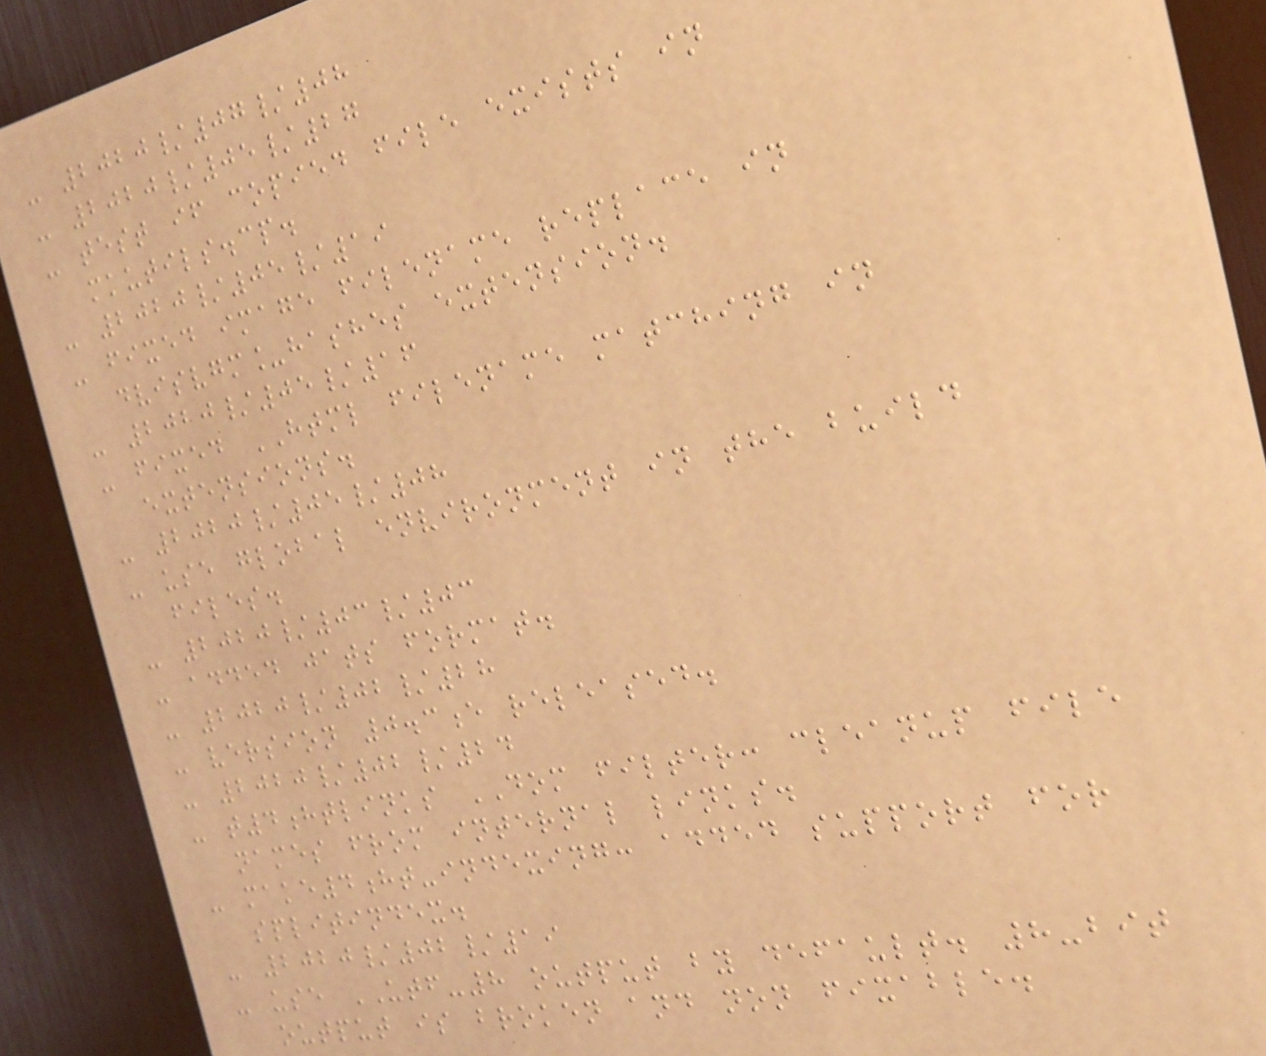- 2020/07/08
- 2020/05/27
- test if copied file exists in
mkutils.cp.
- 2020/05/19
- fixed image filename replace in
dvisvgm_hashes extension.
- 2020/05/16
- fixed HTML filename matching in
extensions.
- 2020/05/08
- use global environment in the build
files.
- 2020/03/03
- added jats format.
- 2020/02/28
- version 0.3e released.
- 2020/02/24
- t4htlinks DOM filter: cleanup file
names from internal links.
- make4ht-indexing: added support for
splitindex.
- 2020/02/19
- use UTF-8 output by default. 8-bit
output is broken and non fixable.
